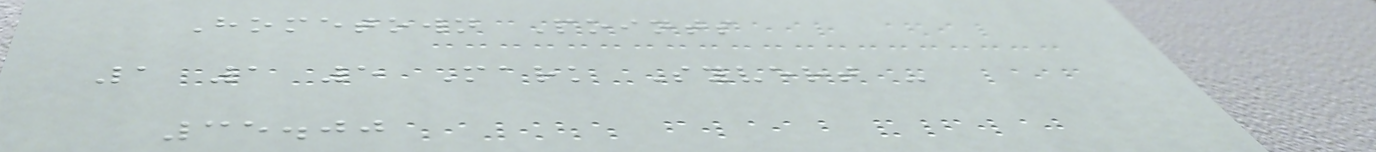Hometown Points
1 1 5 Mark Syvert -
35.00
